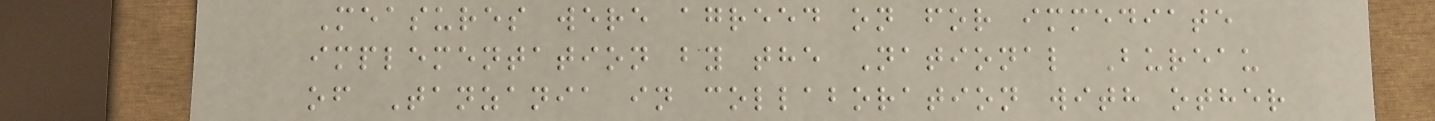Measures were agreed on for immediate
implementation by the National Bureau
of Tanzania in collaboration with other
